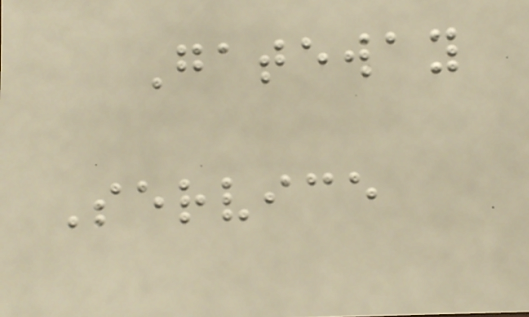Gateway
Service
